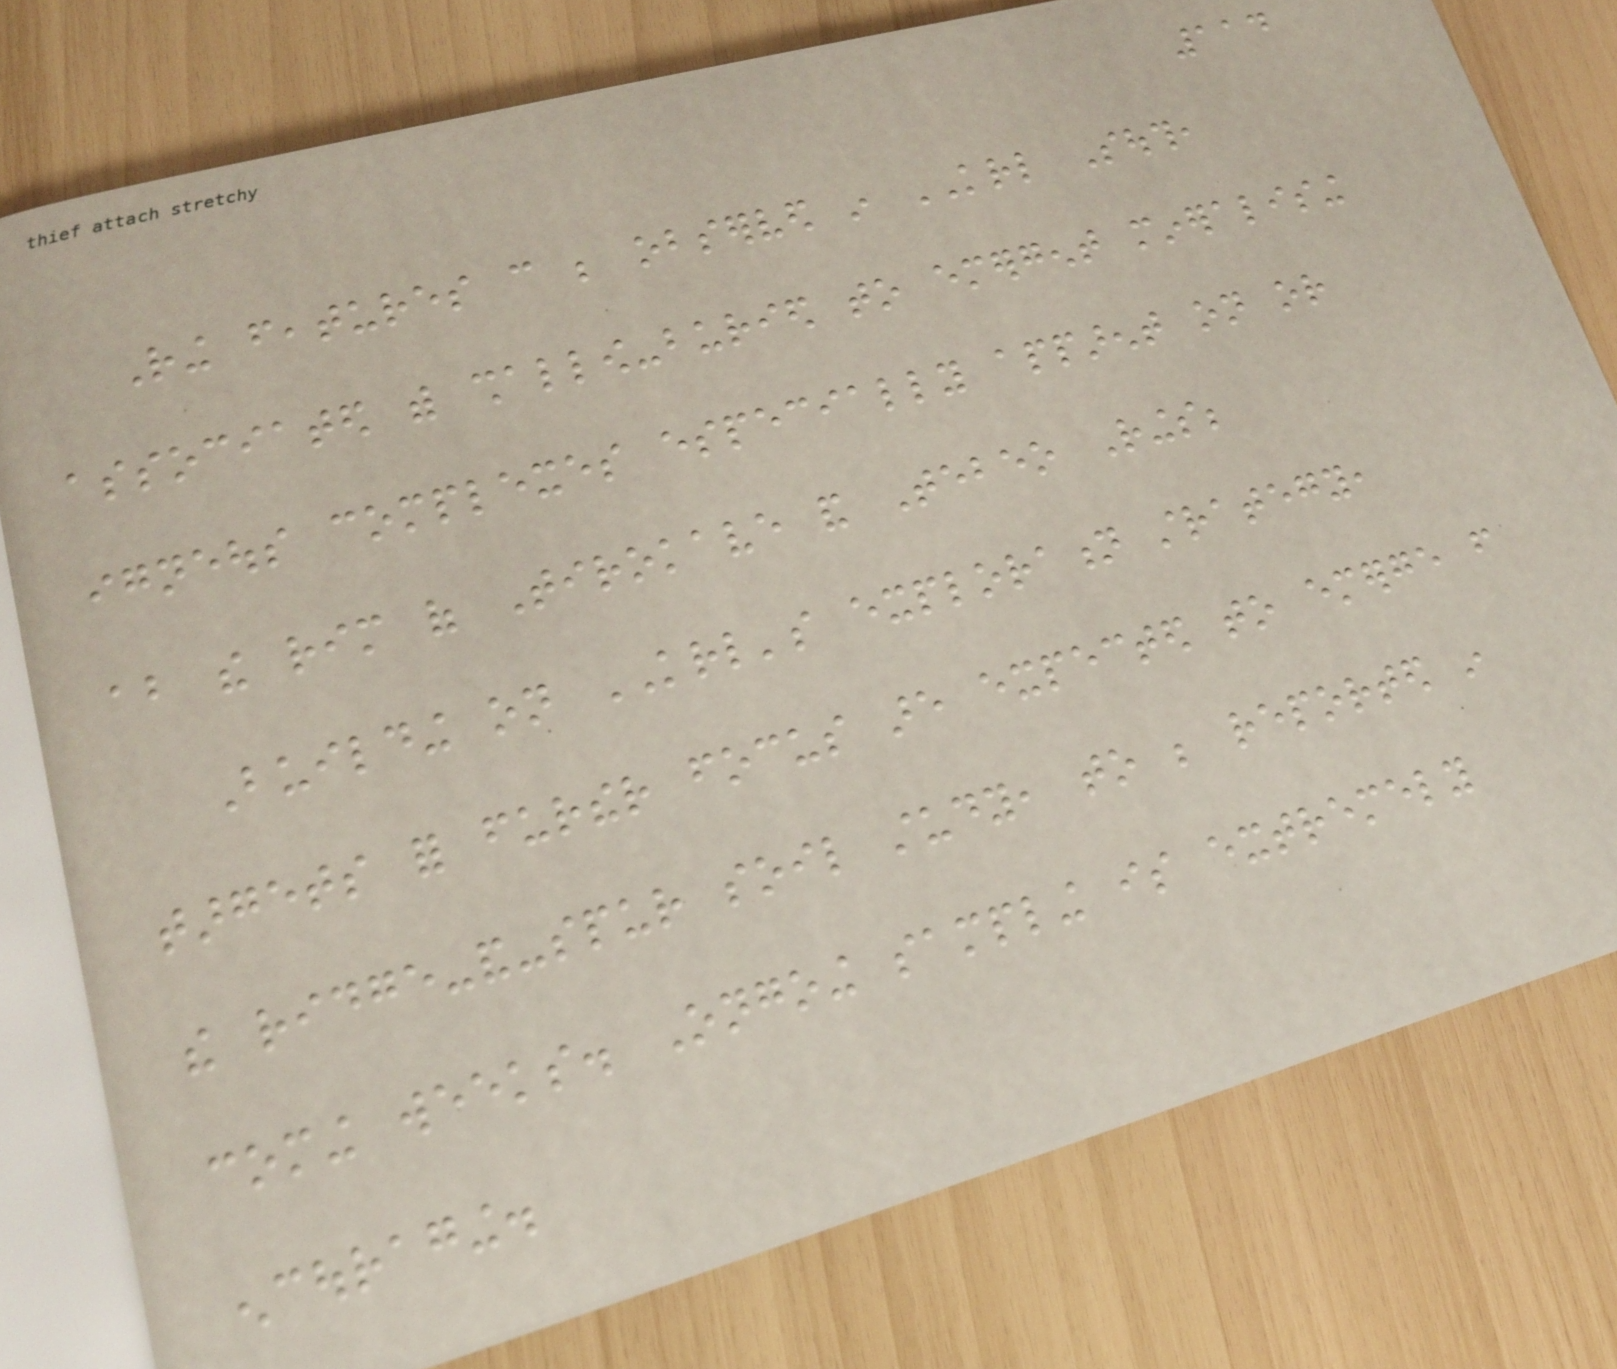114
Ring features can be observed in KRL South,
associated with shallow-buried to emergent mineralising
igneous complexes especially apparent on or
about the rim of Tirokave and Tebeo Rings;
Building on KRL's exploration strategy,
targets for further focus are expected to emerge from
the ridge-and-spur soil study, to be reported in
coming weeks. Ongoing sampling is extremely
encouraging.
